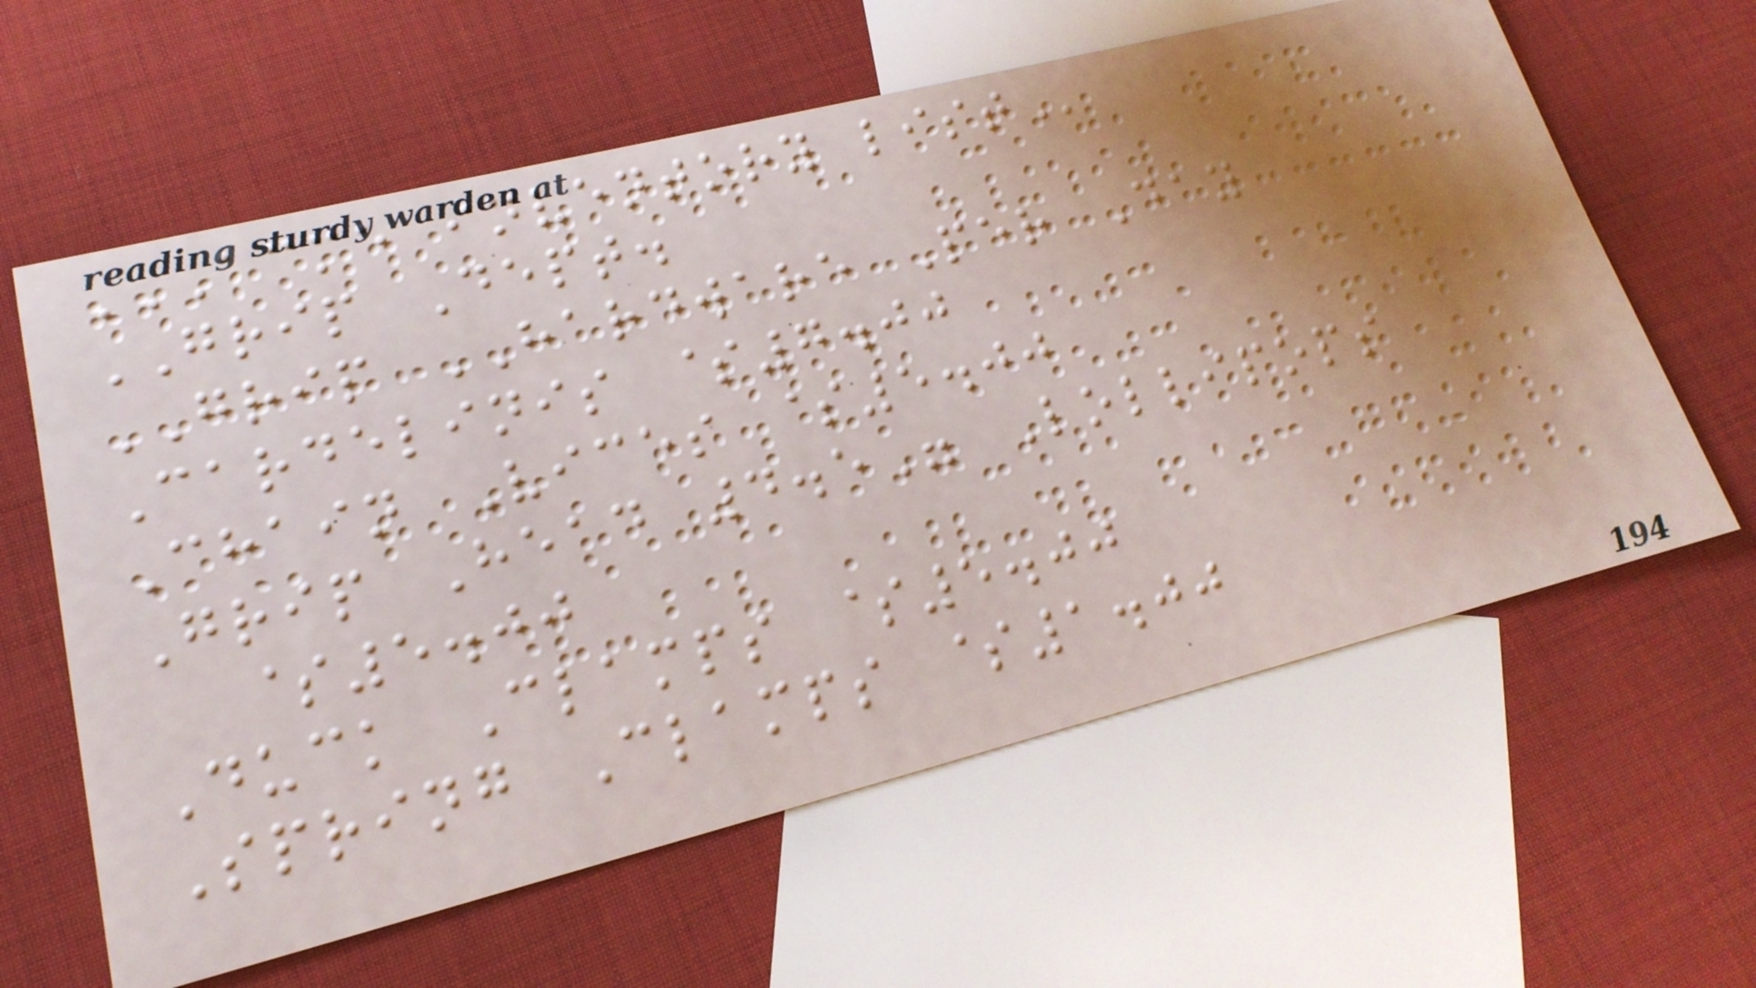ACME INVENTORY LIST
GRIP Dept.
GRIP HARDWARE Per Day
Cardelinis $7.00
Chain Vices $5.00
Grip Head 4.5" Lollipops
$5.00
Duck Clamps $5.00
Spring Clamps $1.00
